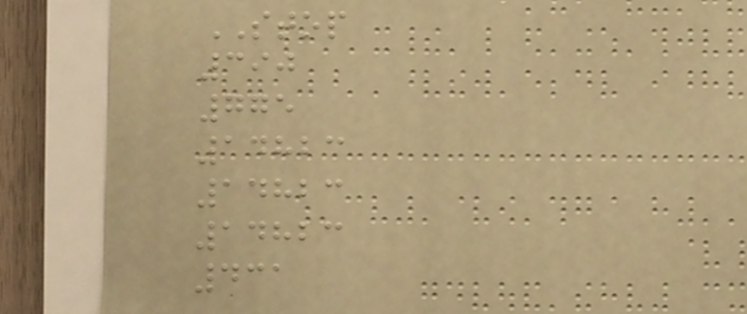STOP
390
775
14823
14823
14823
431
